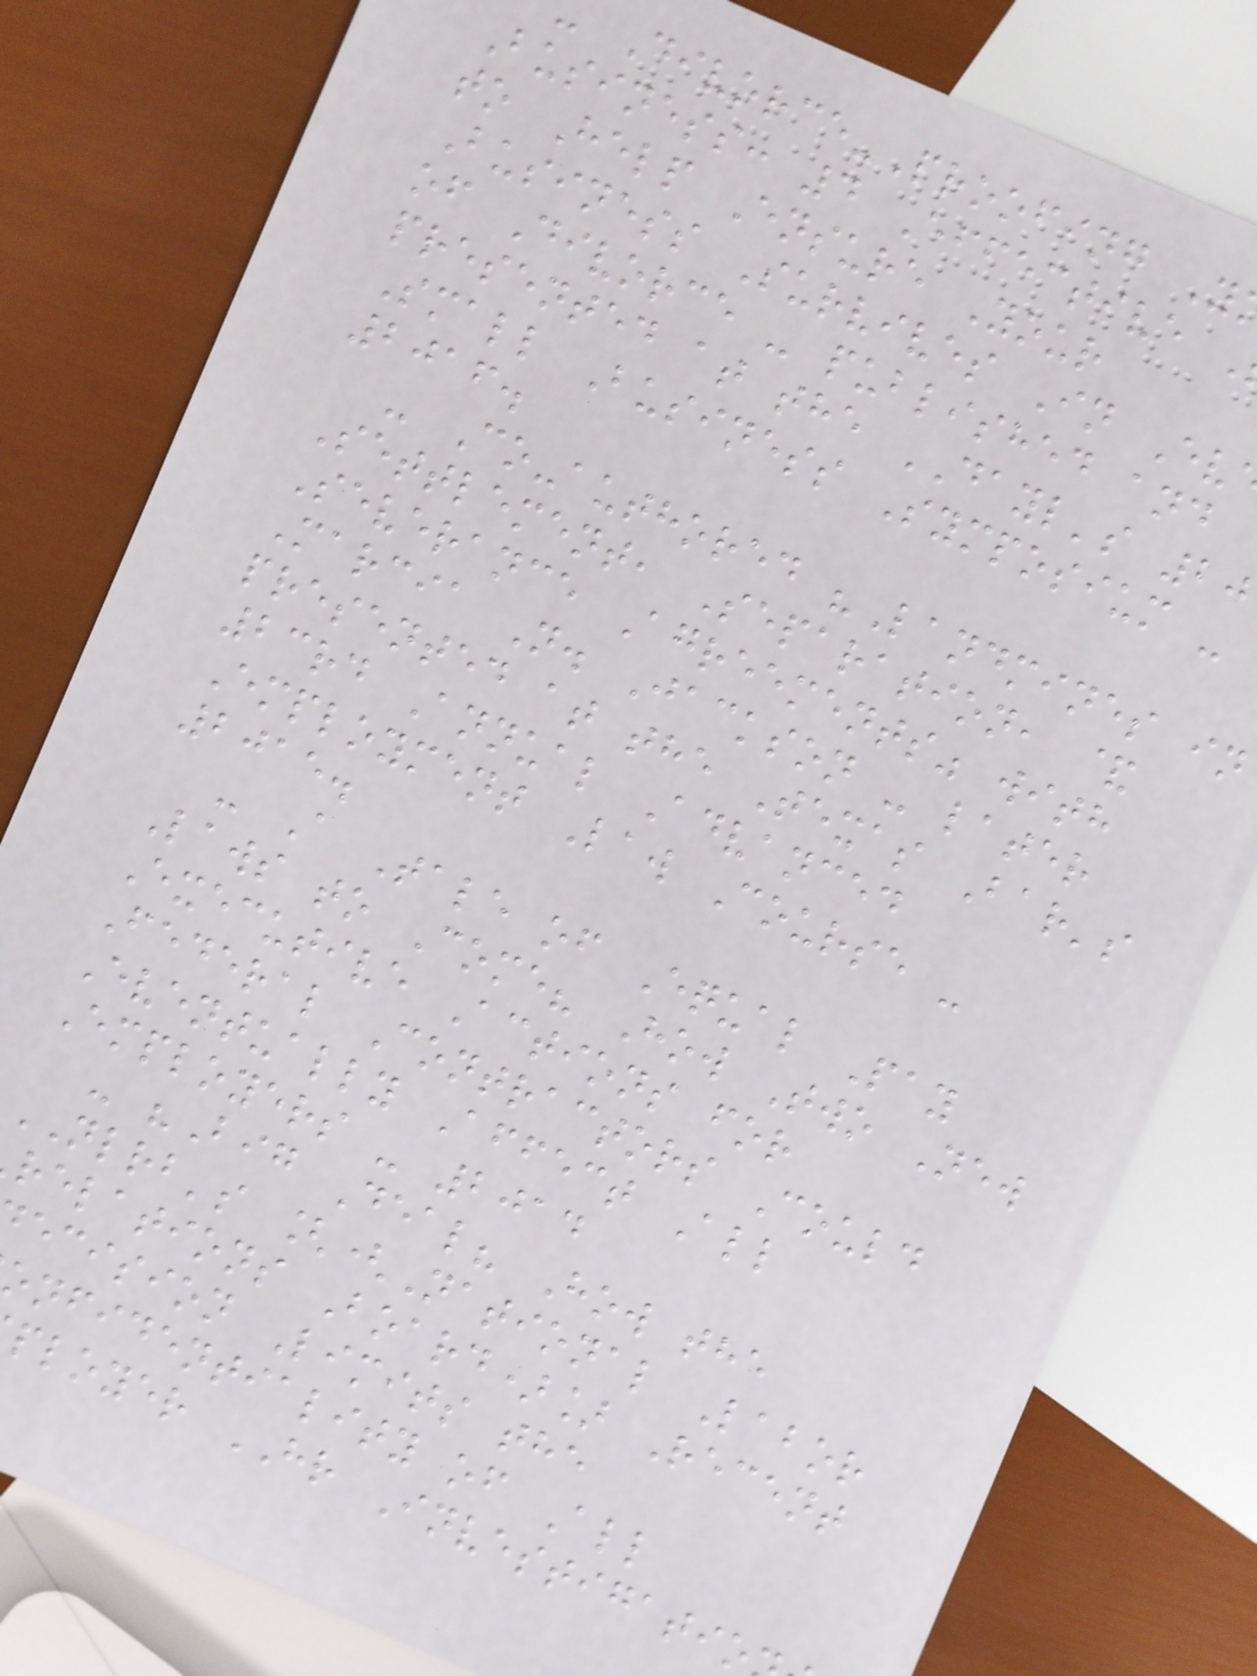Divorce-Proofing Y
Business: 4 Effective
to Help Ensure Your
Business Survives In Ev
of Divorce - published and
presented at the DAYL's 20
Small Business Symposium -
2016.
- Co-authored "Landmines in
Settlement, Separation, &
Severance Agreements" with
Marcia N. Jackson - later
presented at the Texas Bar's
23rd Annual Advanced
Employment Law Course -
2015.
- A Tale of Equal Pay
Laws to Come? How Two New
Executive Actions for
Federal Contractors Could
Eventually Affect All
Employers - 2014
- "Big Deal? How the
NLRB's [(National Labor
relations Board)] Recent
ecision Limits the
onfidentiality of All
ployer HR Investigatio
